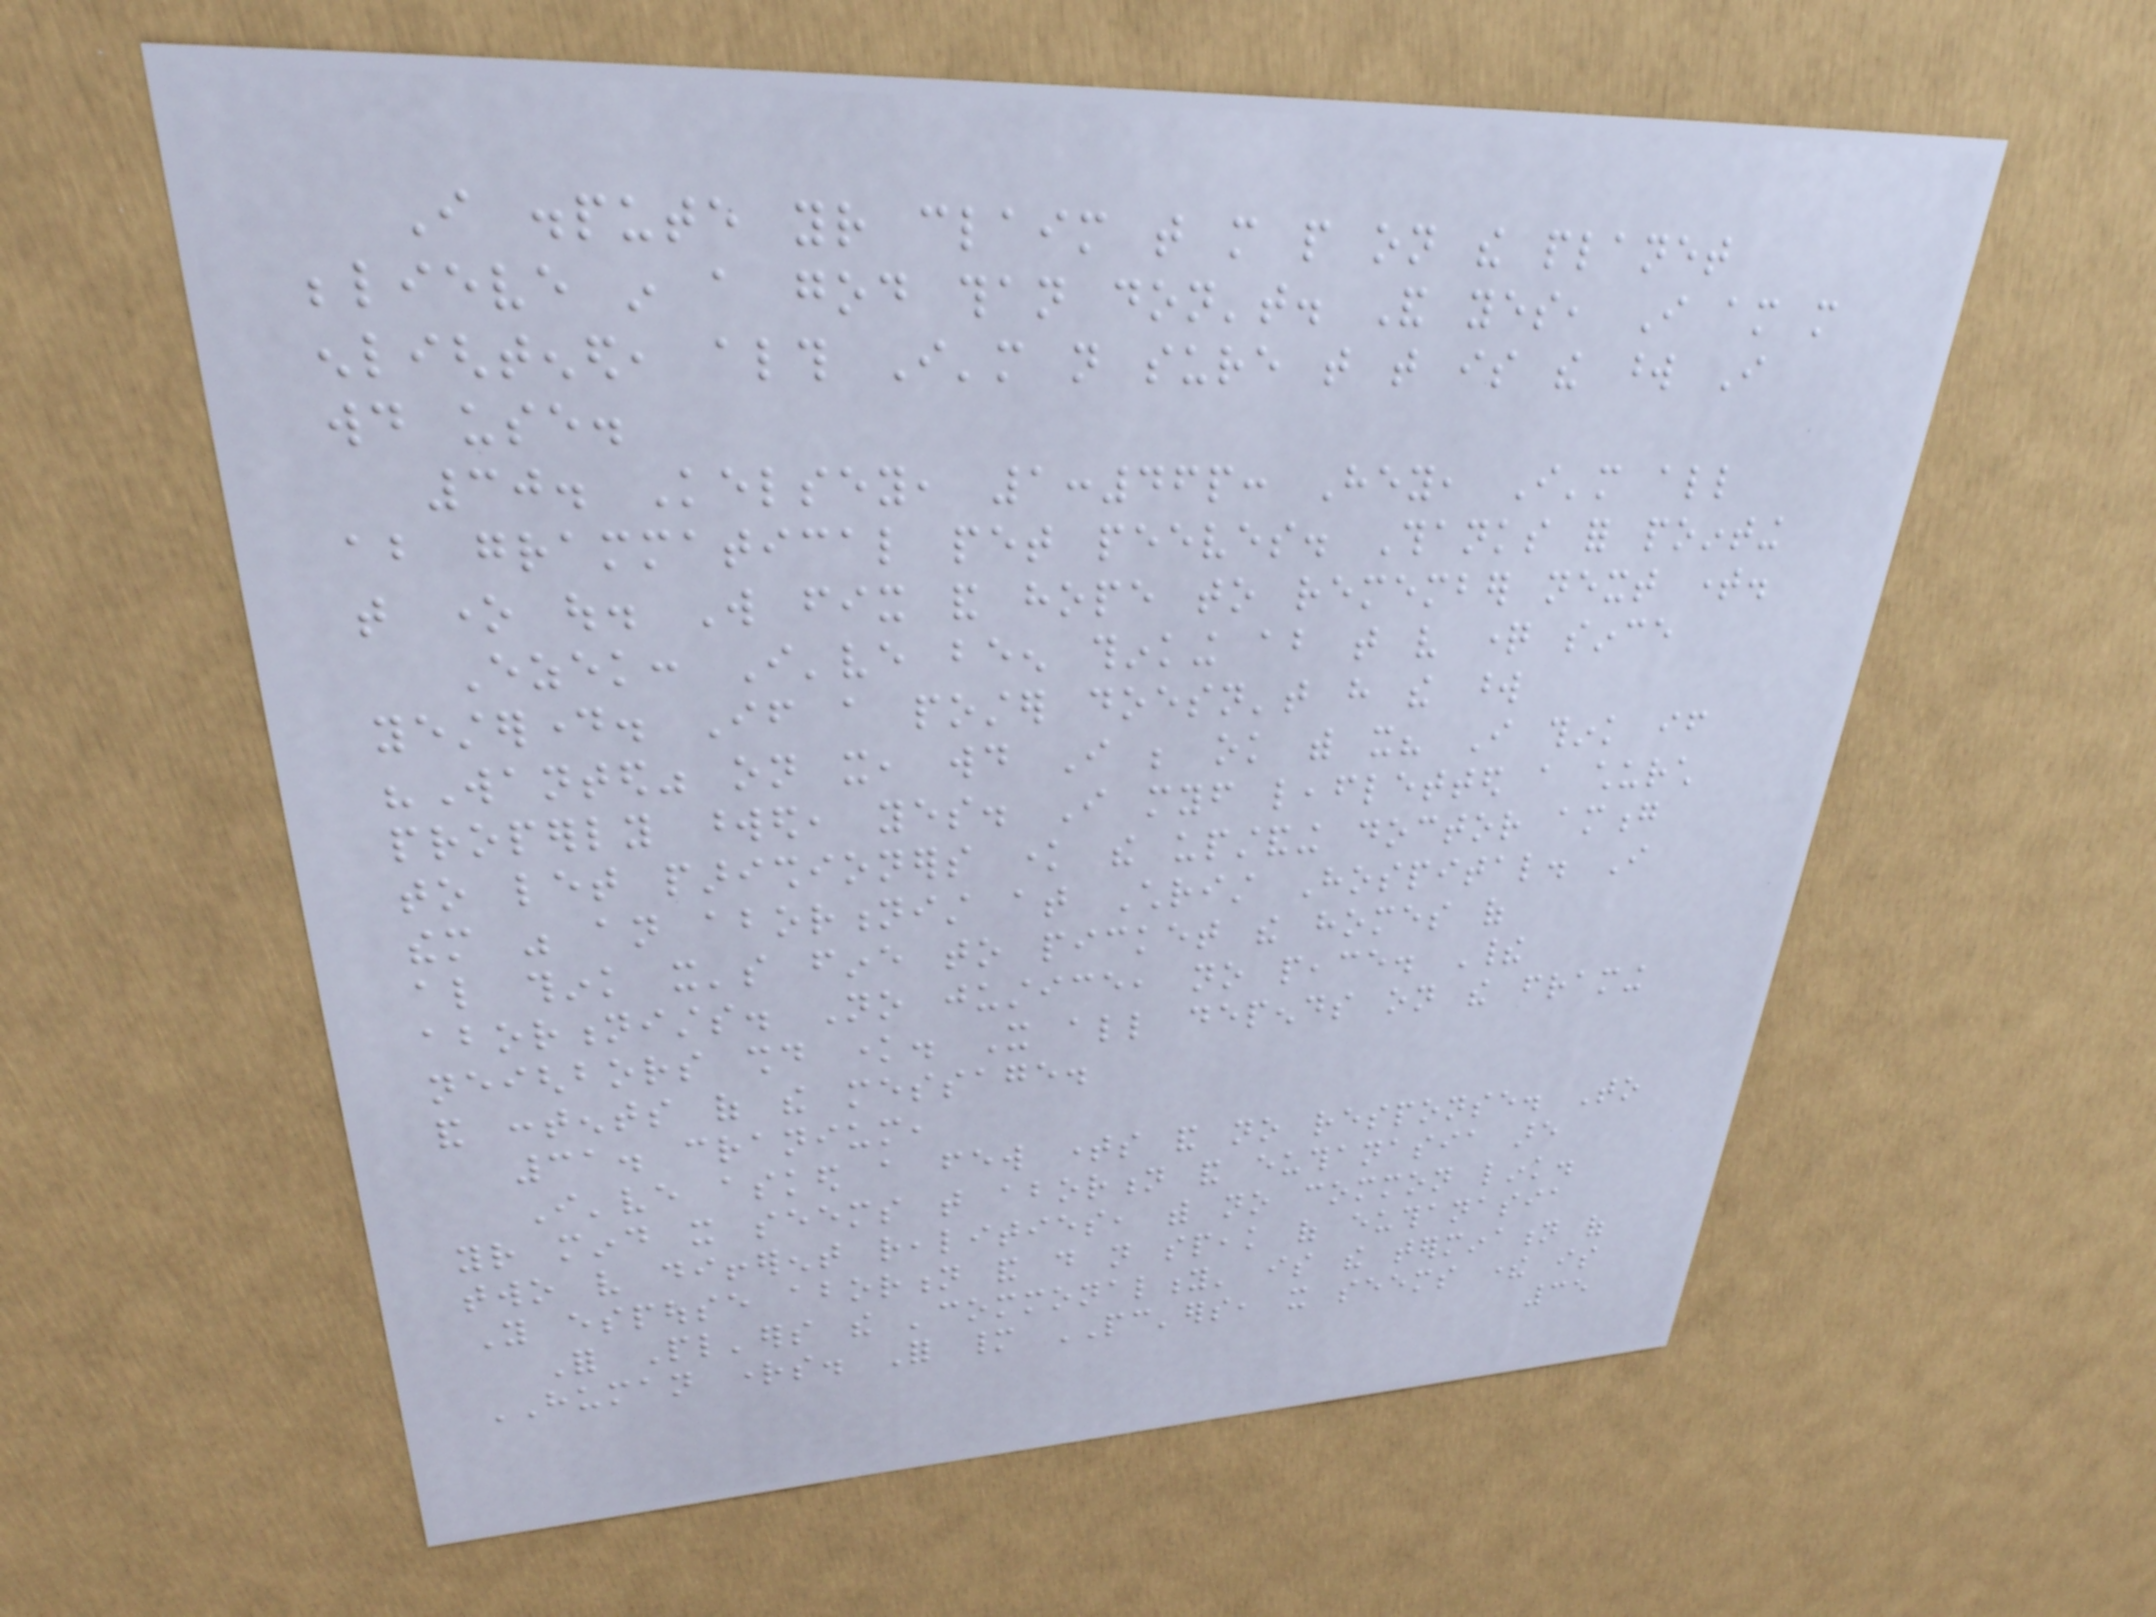I dispute your claim that more people on the planet
believe in a god than don't. And yes, I am more
enlightened, although I'm not sure that that is the word I
would use.
30. Kelsey, 1:46p: Hey, I'm all
about grammatical pet peeves. Thanks for pointing
that one out. Will fix and hope to remember next time.
Ezek: I've been thinking about that very question since
yesterday. If a poster doesn't have the word
"Wanted" on it, would I be ok with it? I think if
properly worded, yes. I myself leafletted a church
to let parishioners know the upstanding doctor among
them was an abortionist at Christ Hospital. I
also think it's fine to picket the homes of
abortionists. No justice, no peace. Their
neighbors should know. It all depends on the framing
and contents of the message.
31. cranium,
I've asked a few times and no response. To
your mind it seems that abortion and euthanasia are
two very different realities, with no common link.
You espouse abortion and do not speak of euthanasia
For Pl'ers the 'commonality' is the termination of
HUMAN rights. For many PC'ers, it seems there is
35
